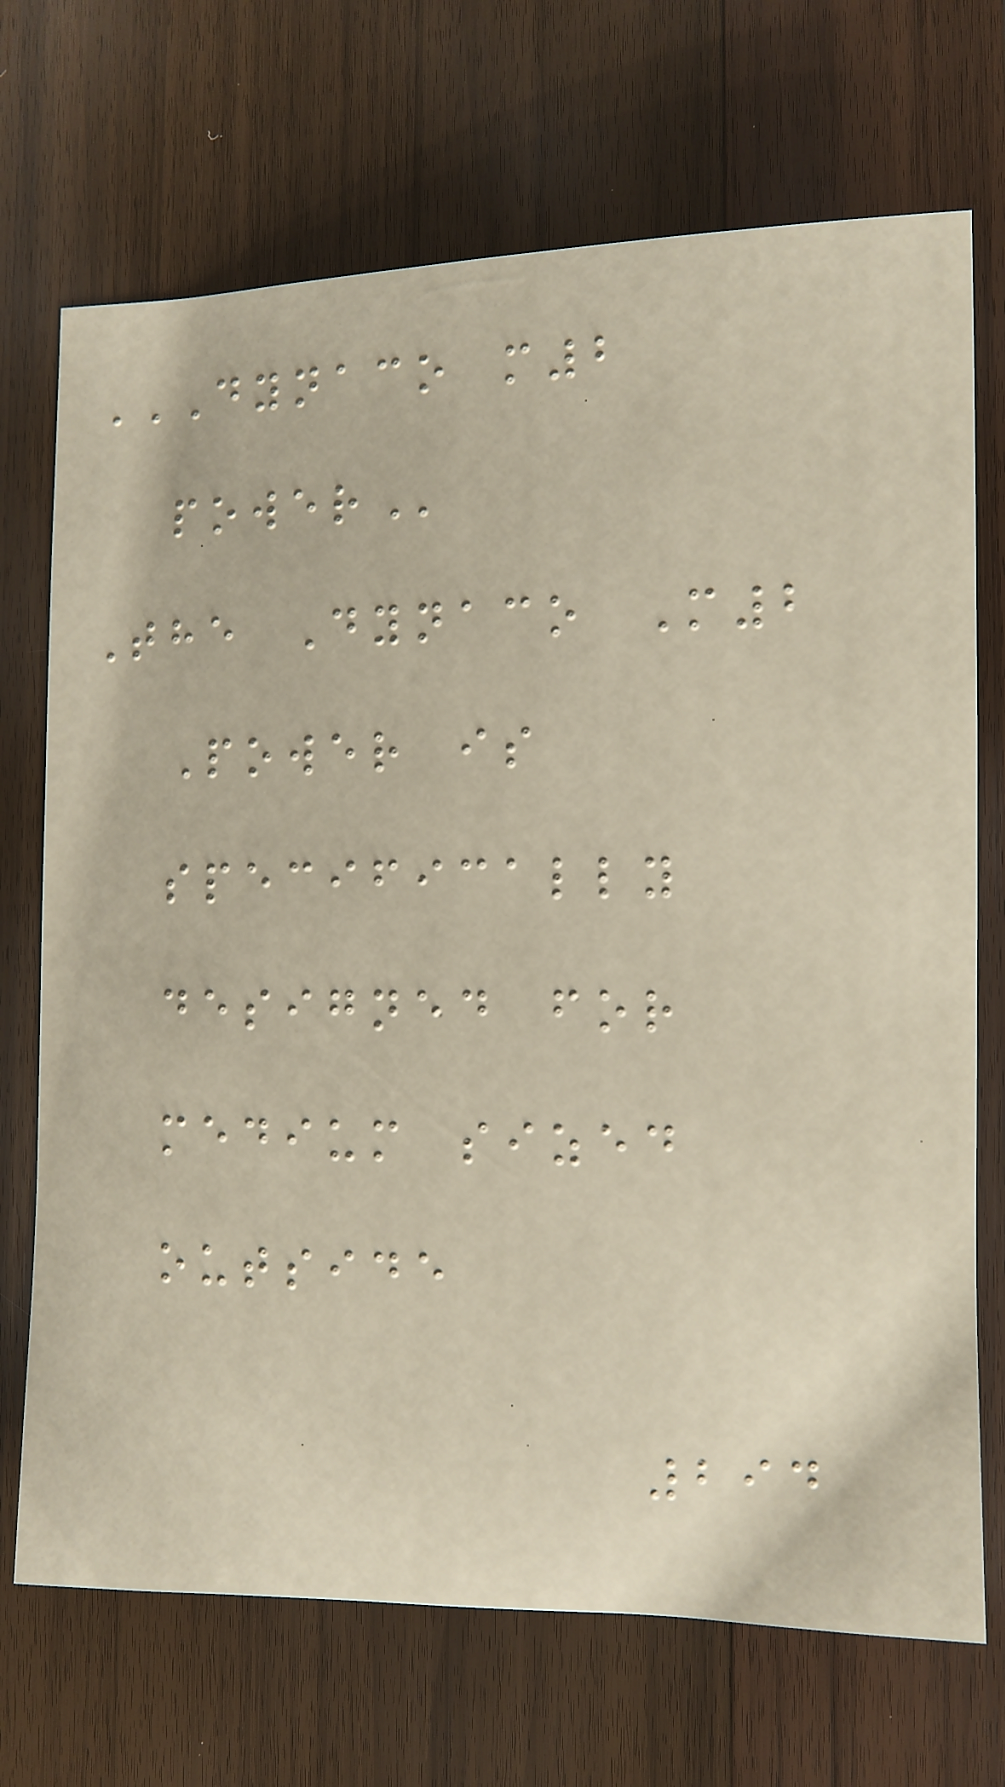DYNACO M2
POWER
The Dynaco M2
Power is
specifically
designed for
medium sized
outside
294
